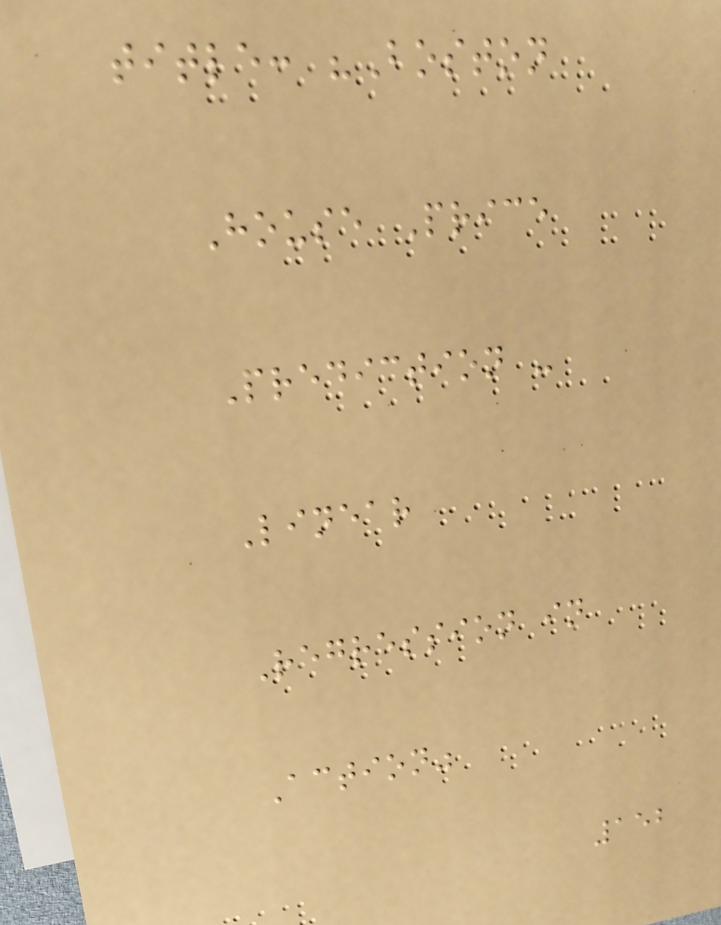title: "Boston
House Price
Prediction -
Linear
Regression in
Action"
152
